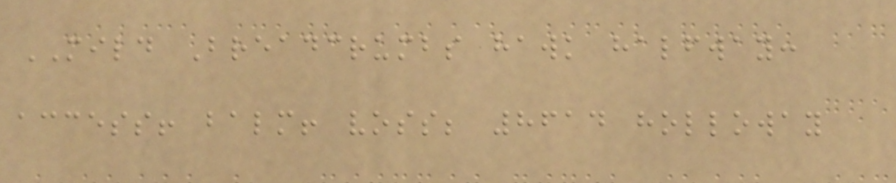MILD Breadcrumbs hawk halfway:
access! balm! voss; 8614 holloway
